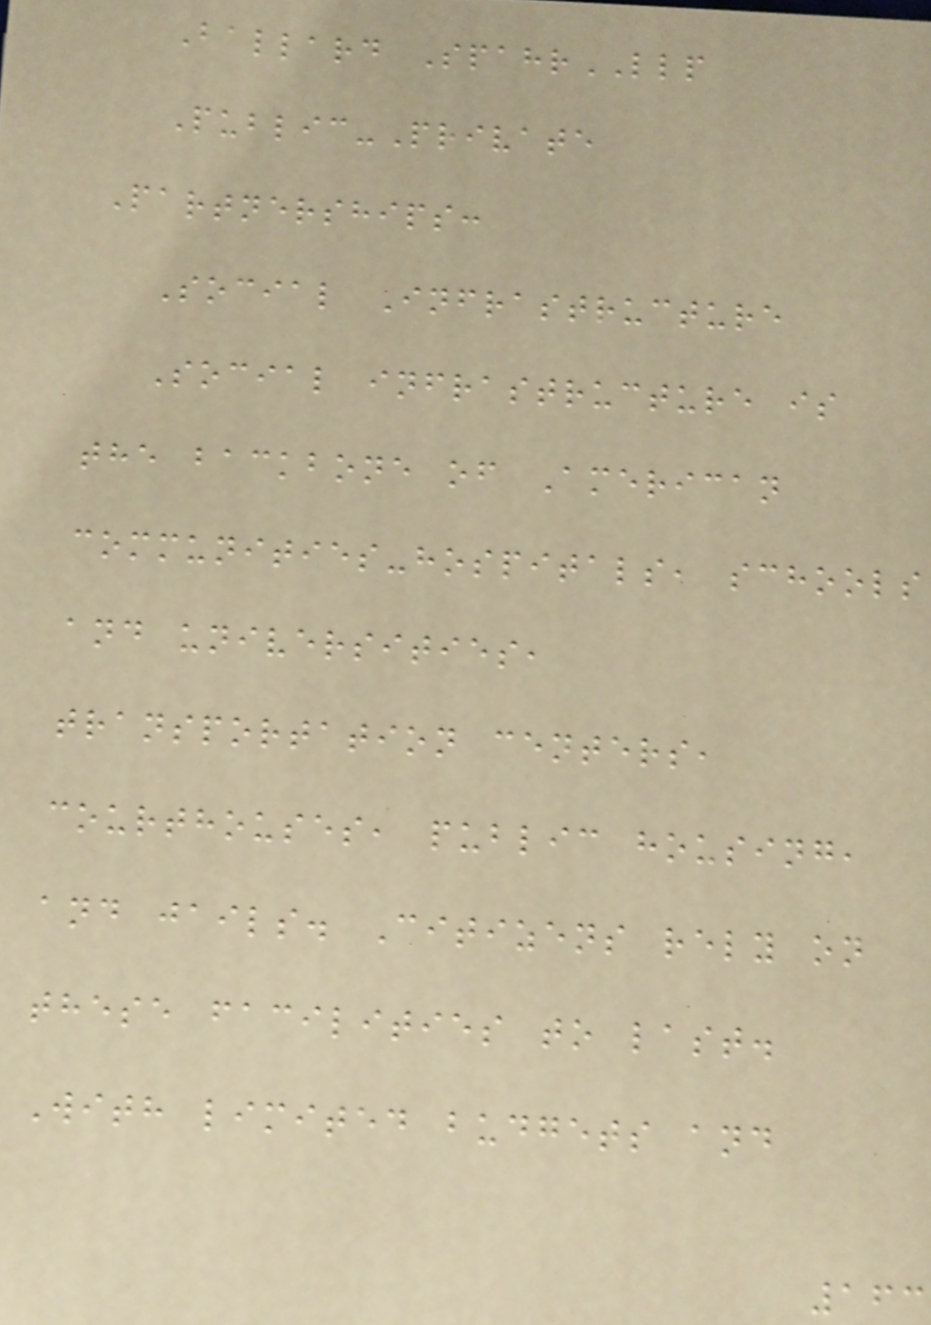Ballard SpahrLLP
Public-Private
Partnerships:
Social Infrastructure
Social infrastructure is
the backbone of American
communities-hospitals, schools
and universities,
transportation centers,
courthouses, public housing,
and jails. Citizens rely on
these facilities to last.
With limited budgets and
163
